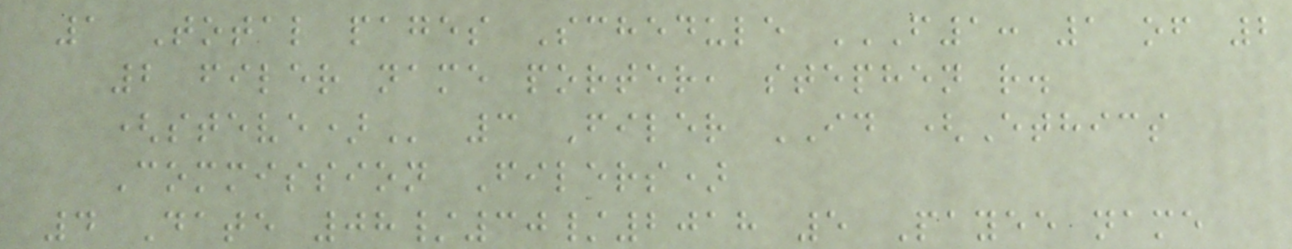1 Total pages Schedule F1: 1 OF 2
2 FILER NAME PORTER, STEPHEN R.
(STEVE) 3 Filer ID (Ethics
Commission Filers)
4 Date 08/30/2018 5 Payee name
